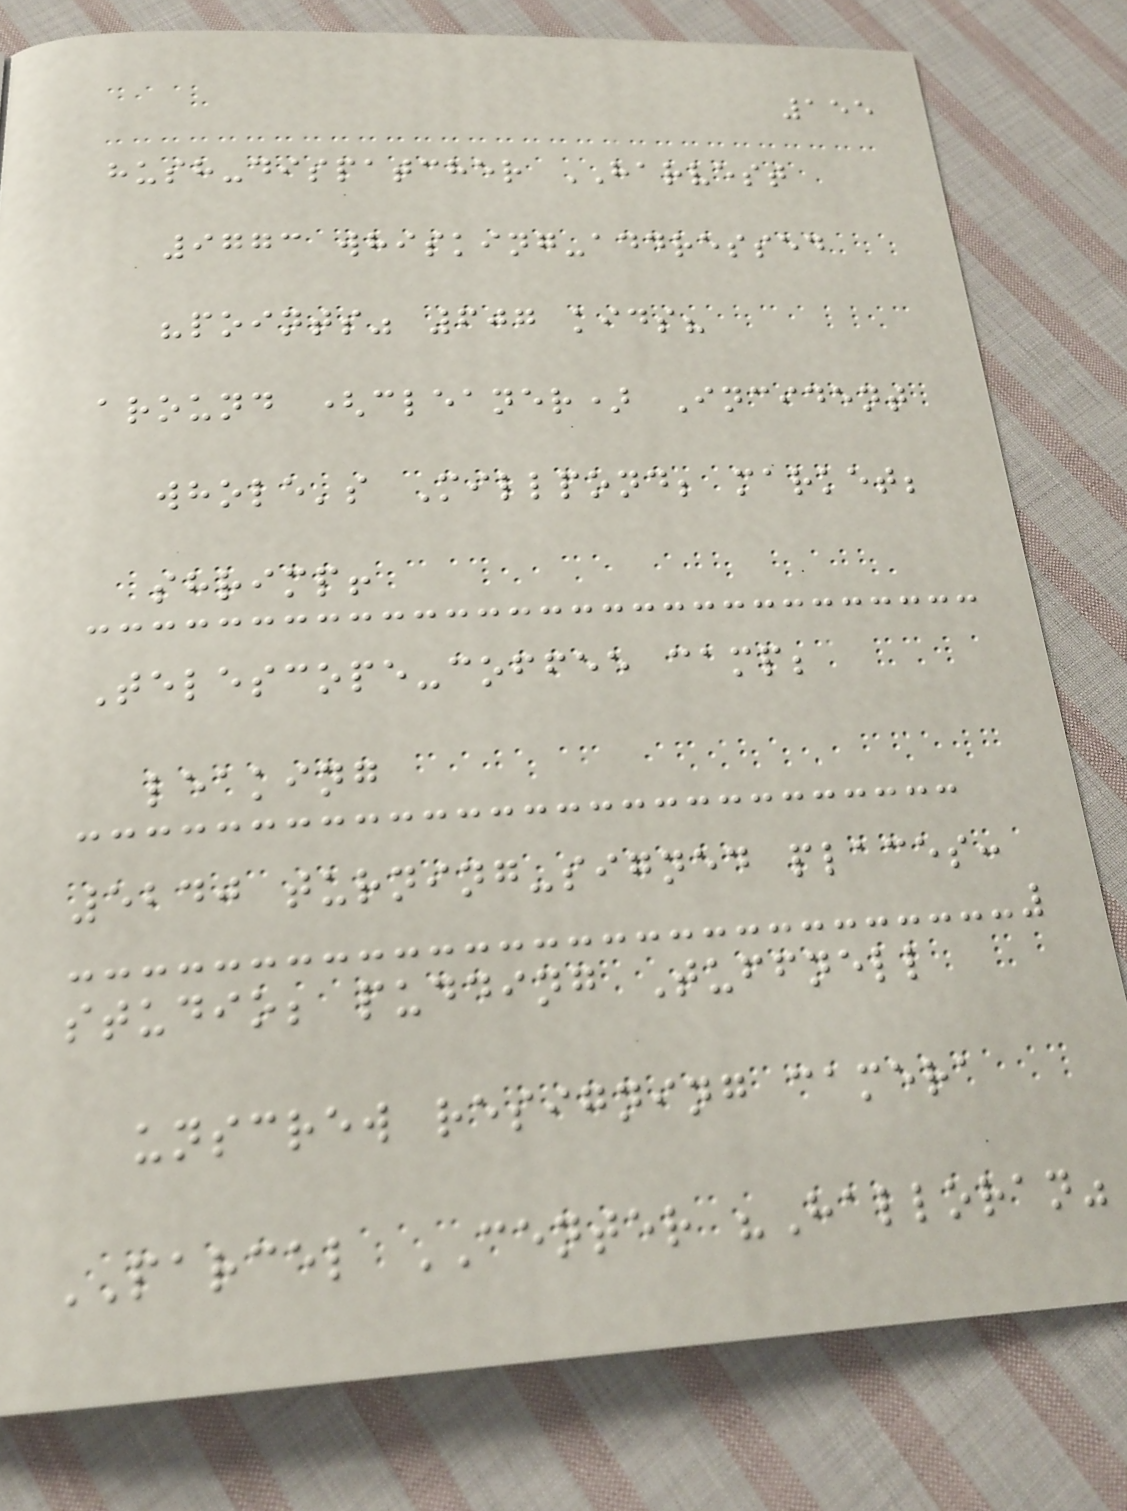155
hush-dispatcher HARVEST
9773 whisking-addressed
"points" 607 kids?
around (cleaner) Incident
whole's Millpond; market;
shrimp!
Telescope-coffee camp;
leaking
5240 turning-signed places:
studio; pudding Tuffnell
unscrew resigning camera
PARCEL CENTER "Halloran"
